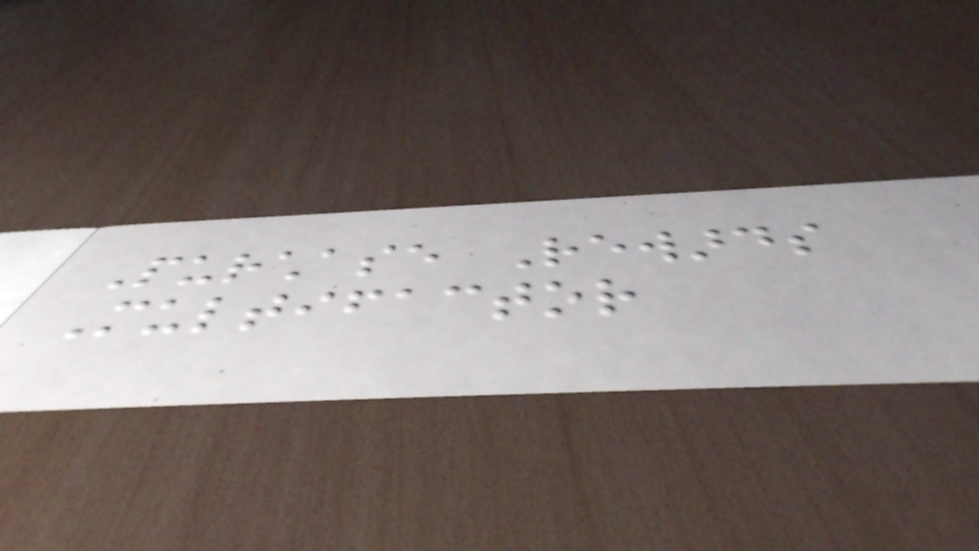Purchase Rewards
Multifactor
